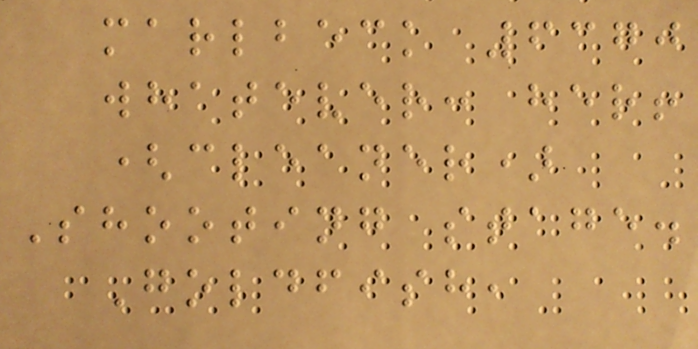marlbeck 6370
whatever: her!
(cleaner)
Shooting stage.
Goldfish,
